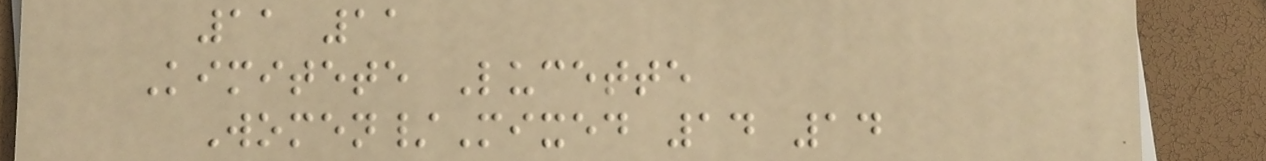11 11
Kimitete Lucette
Women/Mixed 14 14
